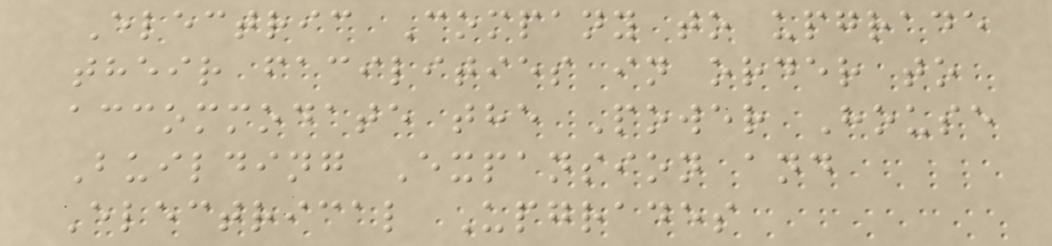Electric Company to upgrade
their facilities in order to
accommodate the Power House
Building Expansion and
Electrical Upgrades
